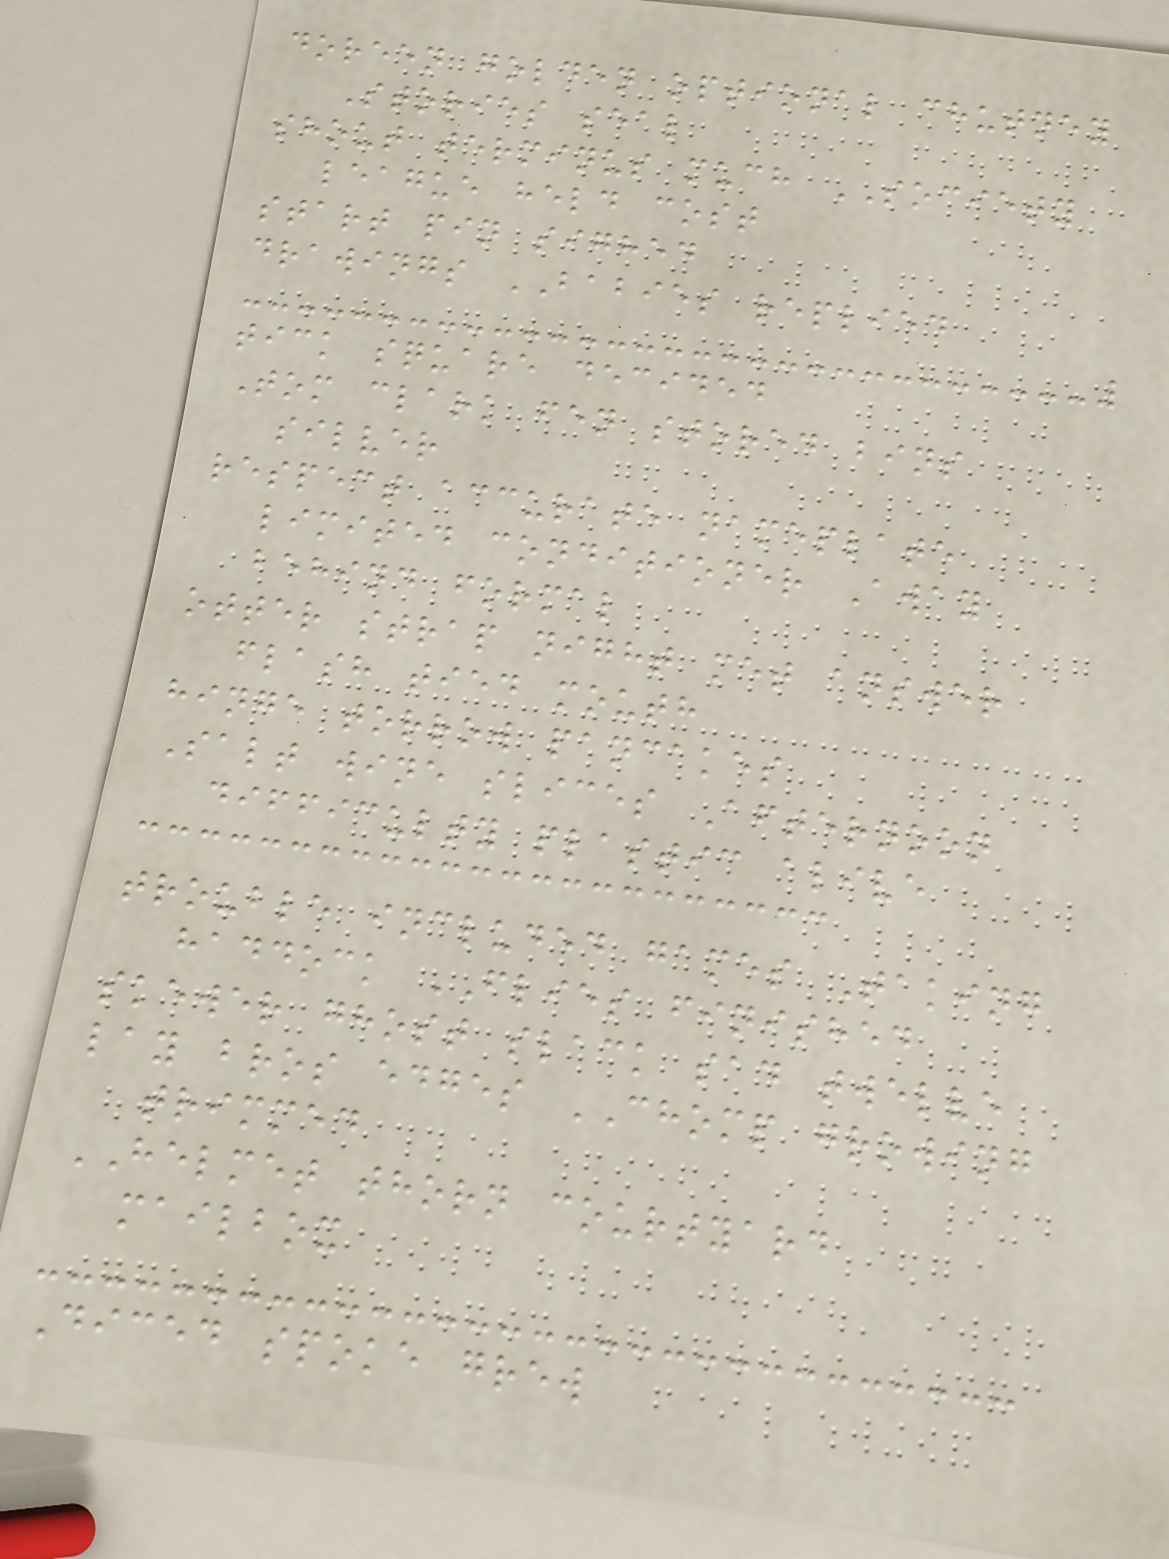doreen golden optional chutney
Stories seal
shout terminus much SOCIETY
league held cost
start pin sighed
drawings BABIES replied
tick square decided
Tom clark fen stored bins
silver
respect accurate nameplate
limited conditioner Away
behind formal
otter strap night met answer
flash tied mouth
hinge torrow pancakes
Salt wine slices Afternoon
difficulty plastic alive
trouble included games Taking
haddock FLIES finished
skewer ghost slack sad twelve
lay bros edges CHOMP growing
trimmed
HELMET thorn courtyard
mailbox
Diced spoke grew
